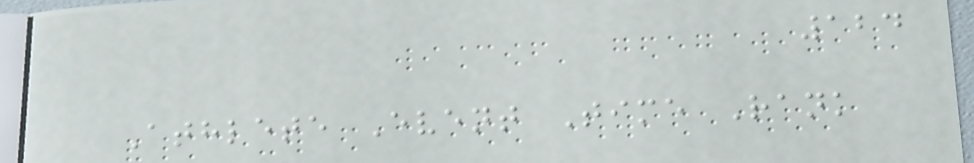124
Athlete Event Time Rank
